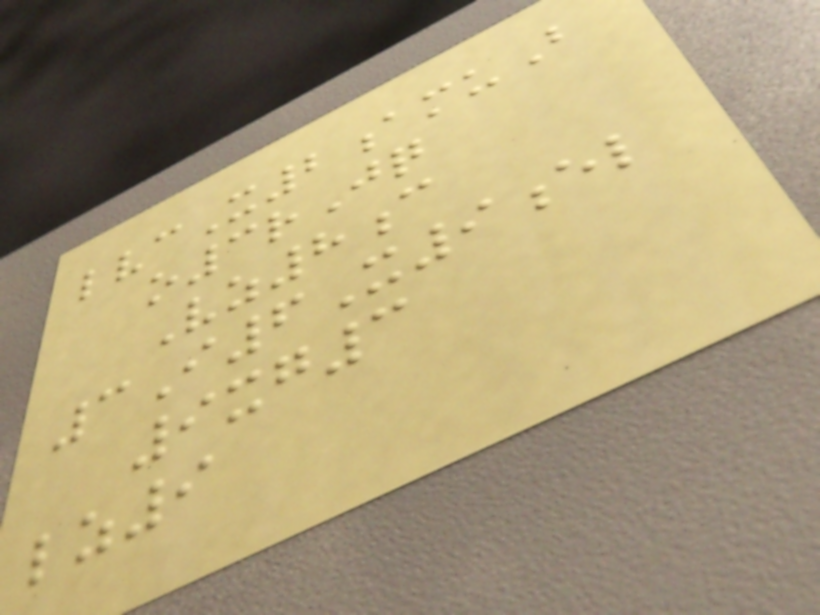lvcX2amuB
o3rJq
Vz8c
3I6X9el
9xg3
lz9
